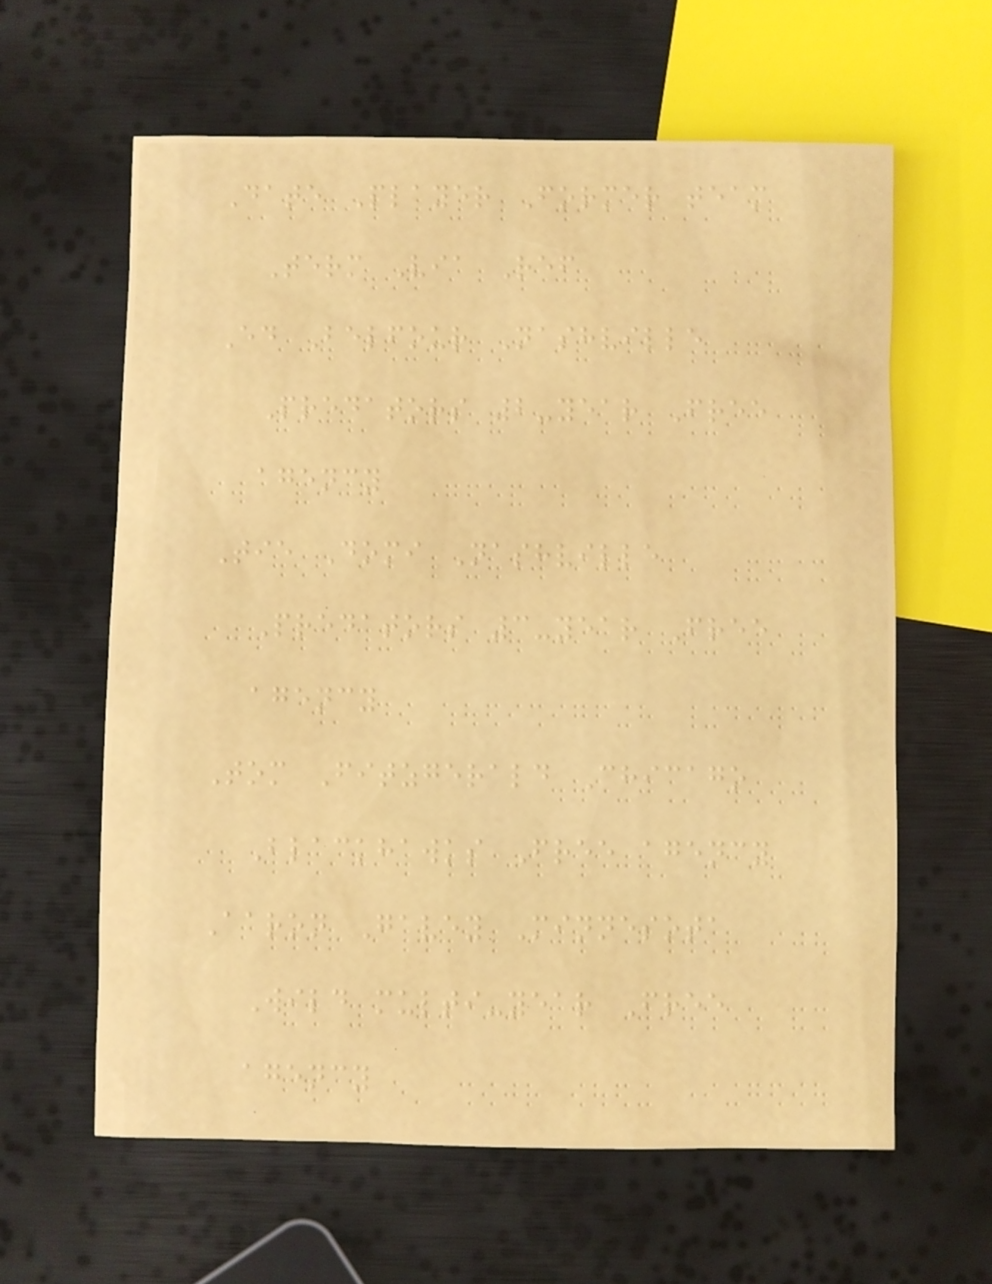Date Player Former team
Term Via Ref
Ed Belfour Nashville
Predators 2-year Free
agency
Tie Domi Nashville
Predators 3-year Free
agency
Tom Fitzgerald Chicago
Blackhawks Free agency
Aaron Gavey Minnesota
Wild multi-year Free
agency
